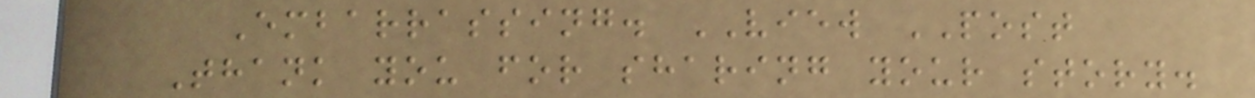Embarrassing. VIEW POST
Thank you for sharing your story.
